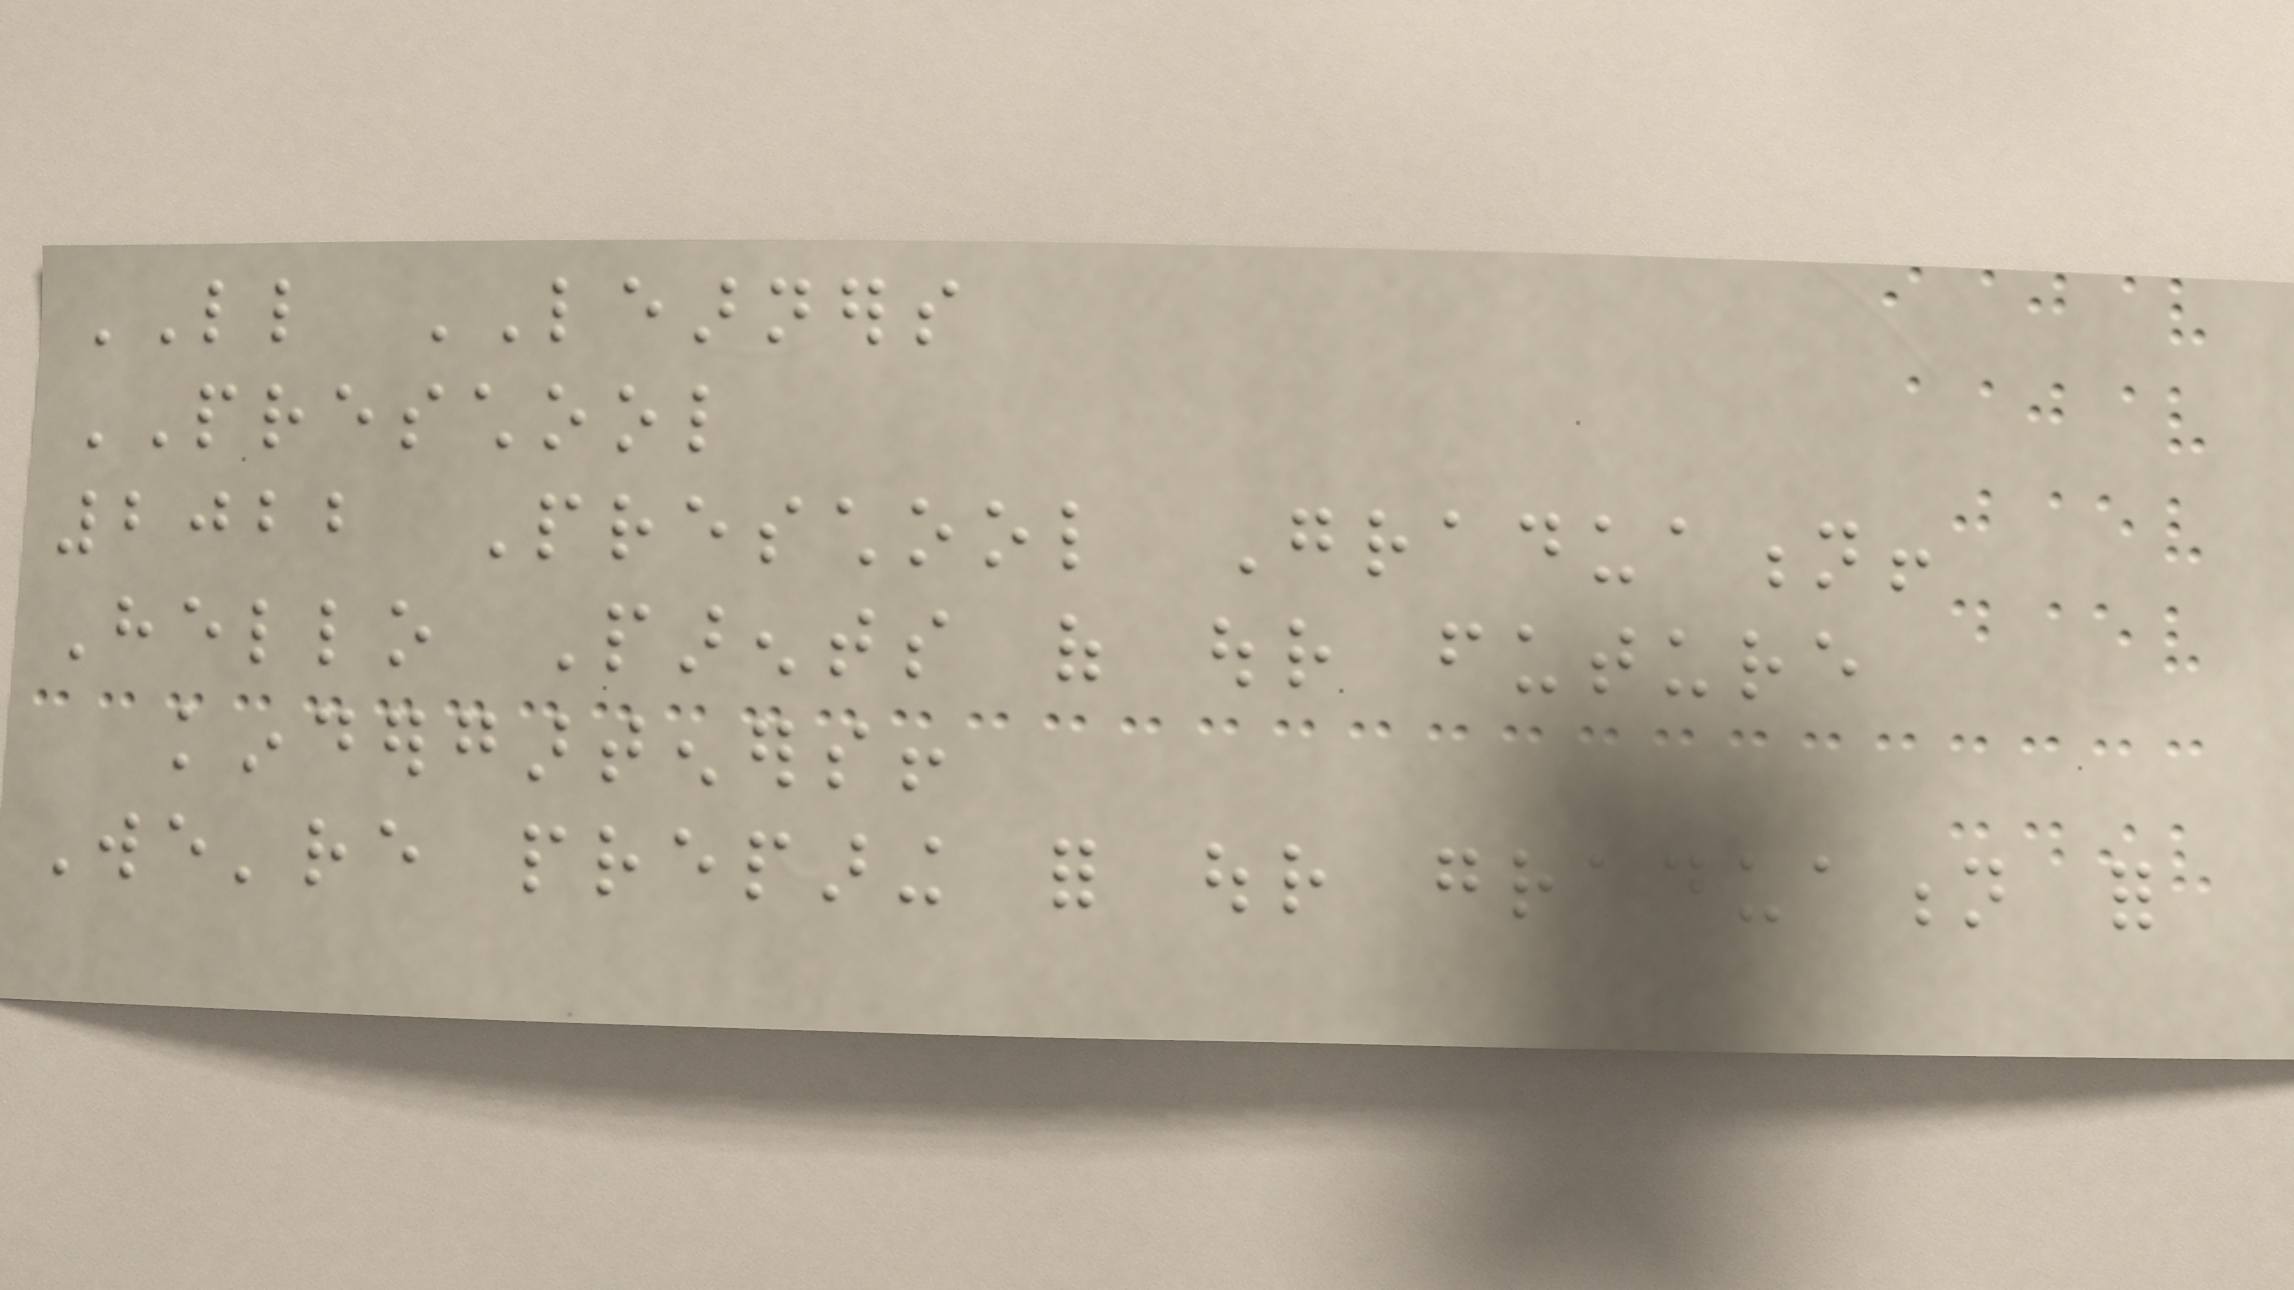LITTLE LEARNERS
PRESCHOOL
2022 Preschool Graduation!
Hello Parents of our future
kindergarteners!
We're preparing for our graduation for
